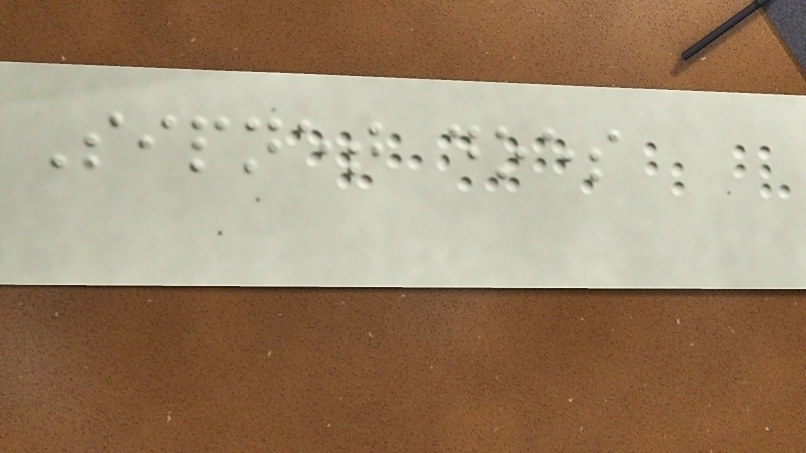Sipnet does
